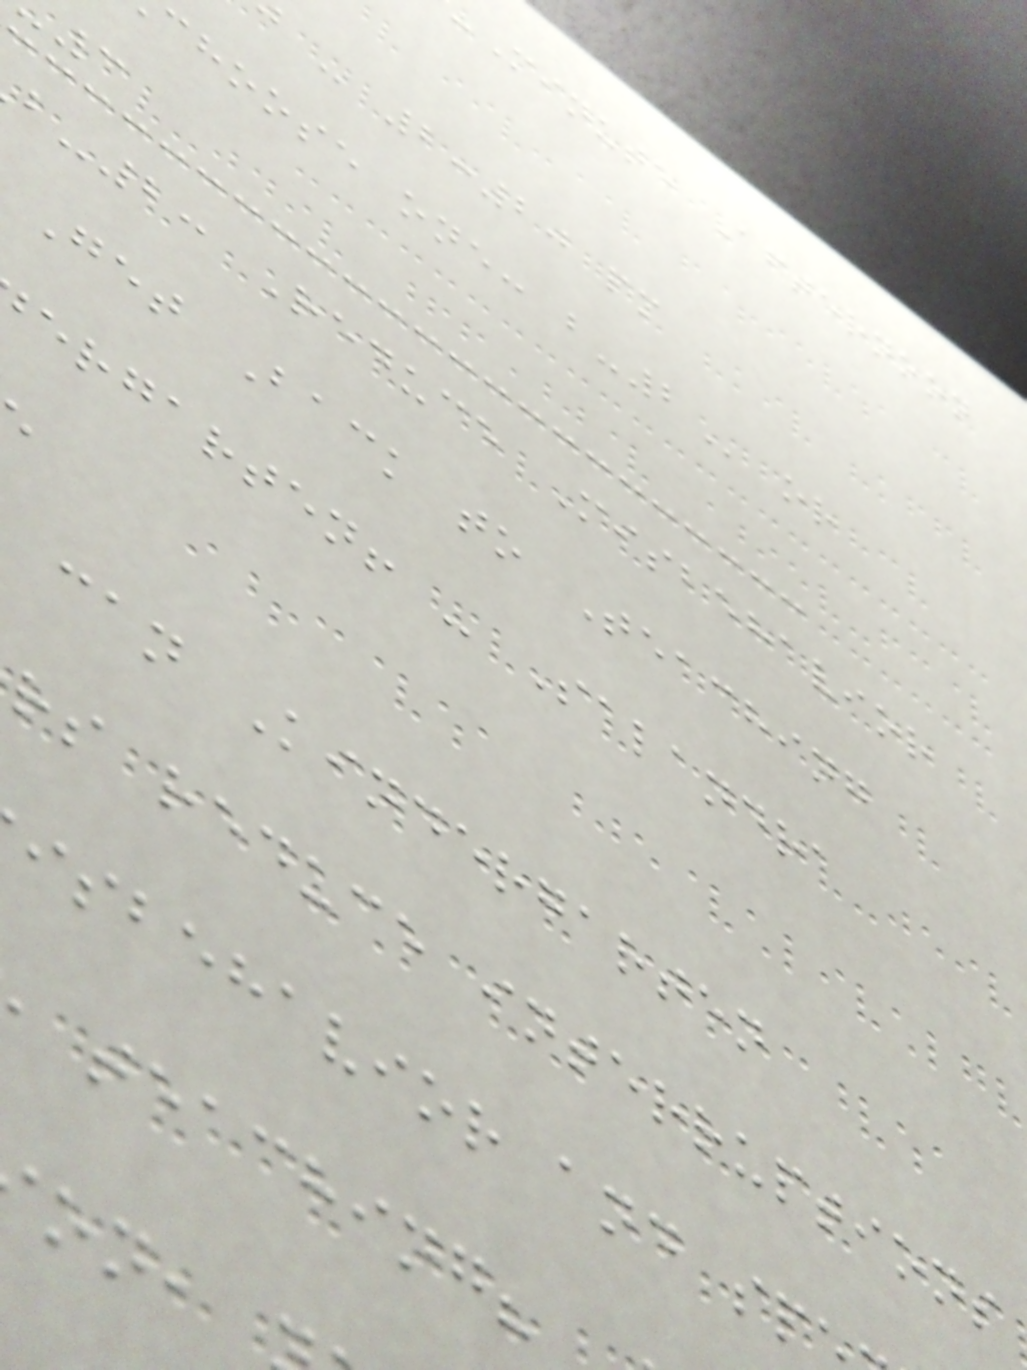Minute Afternoon
- 2:20 pm
choose one:
b-2: Reduce Misbehavior
Get Back to Teaching
ergarten! - Salandra
can Kindergarten
rs reduce interruptions
isbehavior and sp
teaching?
